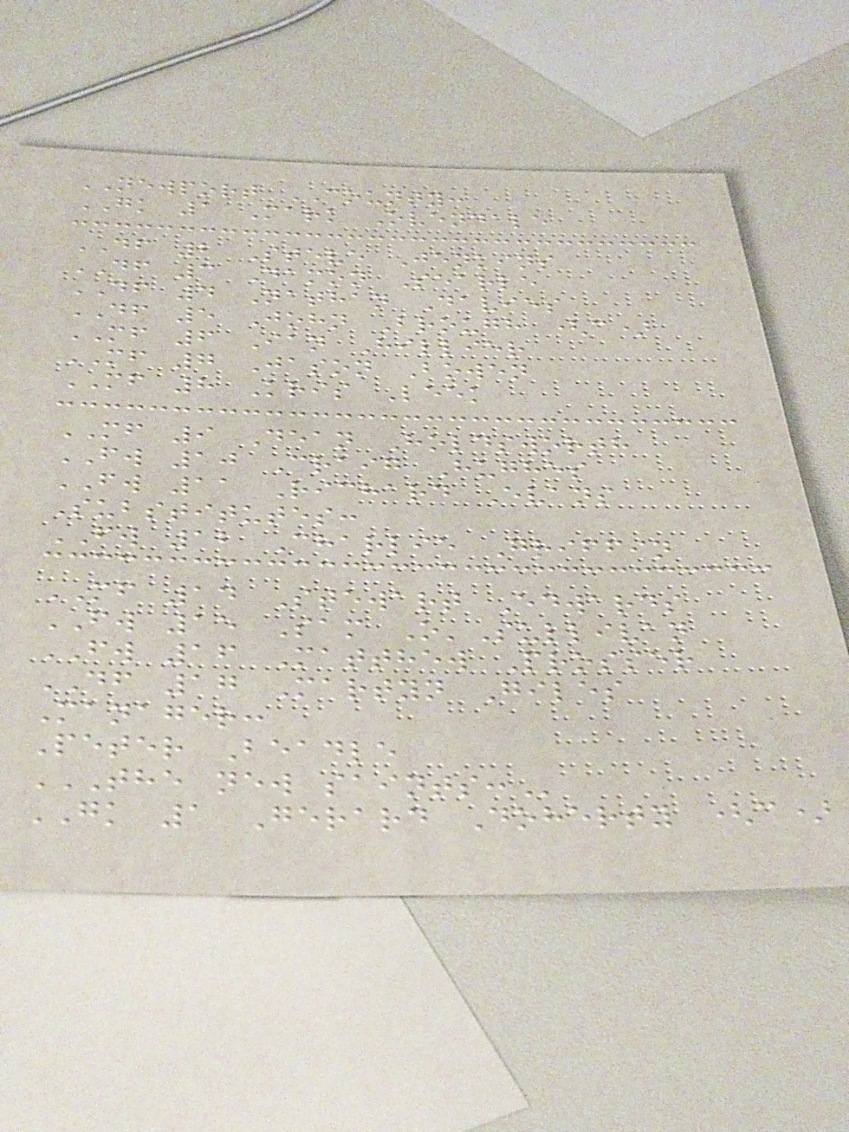NEWPORT COUNTY:
GK 1 Mark Ovendale
DF 2 Steve Jenkins
DF 3 Damon Searle
DF 4 Nathan Davies
DF 5 John Brough (c)
MF 6 Ian Hillier
MF 7 Jason Bowen
MF 8 Kris Leek
MF 9 Dean Holdsworth
FW 10 Craig Hughes
FW 11 Richard Evans
Substitutes:
FW 12 Charlie Griffin
MF 14 Stewart Edwards
FW 15 Sam O'Sullivan
FW 16 Matthew Prosser
DF 17 Martyn Giles
Manager:
Peter Beadle
THE NEW SAINTS:
GK 1 Gerard Doherty (c)
